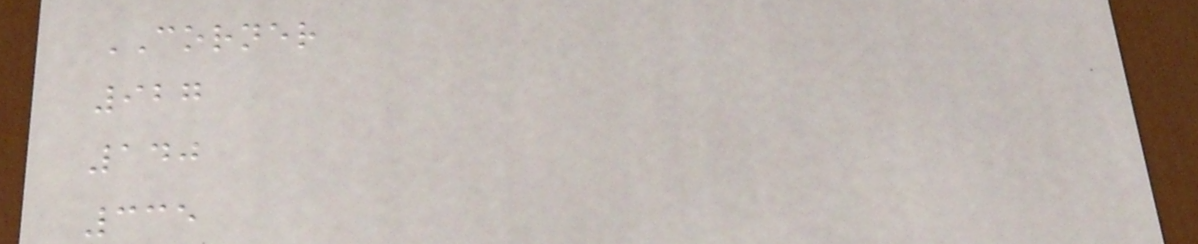CORNER
927
140
335
